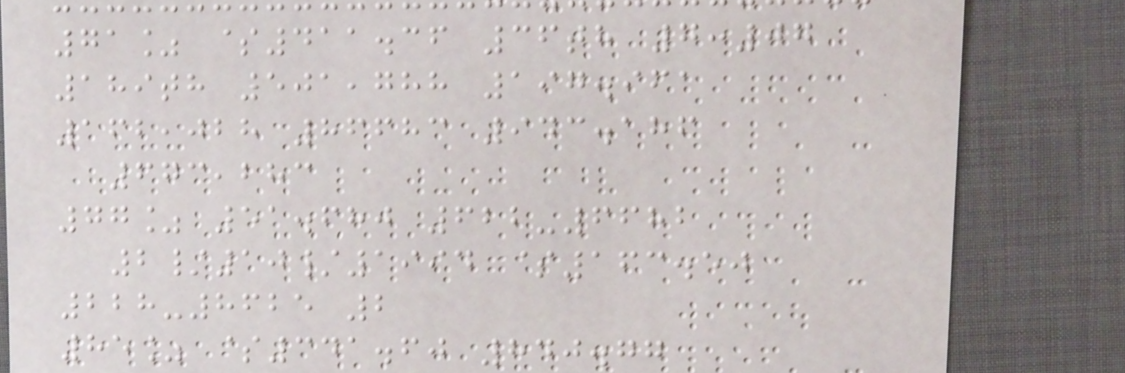71% $411.36 36th 7:07
189th 501,788 197.961
162,028 86683 943.186
673,283
77% 51.680 622-6682
2/10/1994 $163.50
228-8625 2
85% $341.60 840.77
